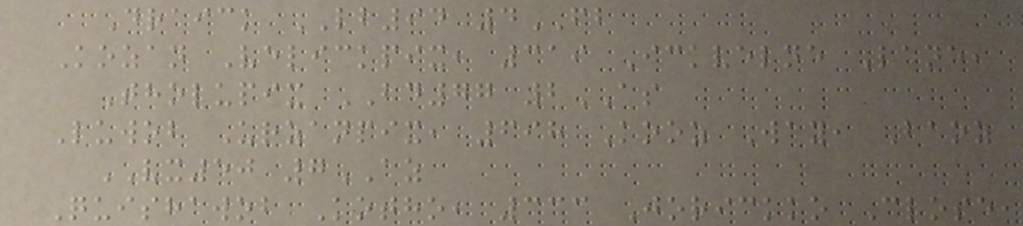Draick LB94 4FB
Kozan Velickpix, 319 Ickvelne Lane,
Tholupix BD77 2AS
Luwob Urzanpix, 698 Kooz Way, Baoz
VX50 7AZ
Quishawob Kotho, 333 Jorickko Close,
